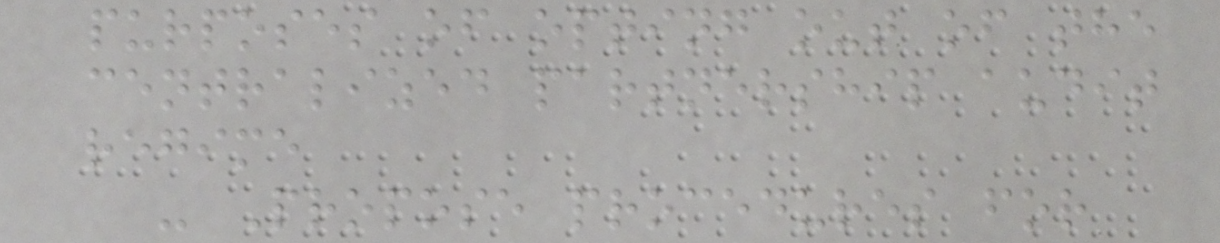purposes of opting out of the
centralized partnership audit
regime
- Propose procedures for
